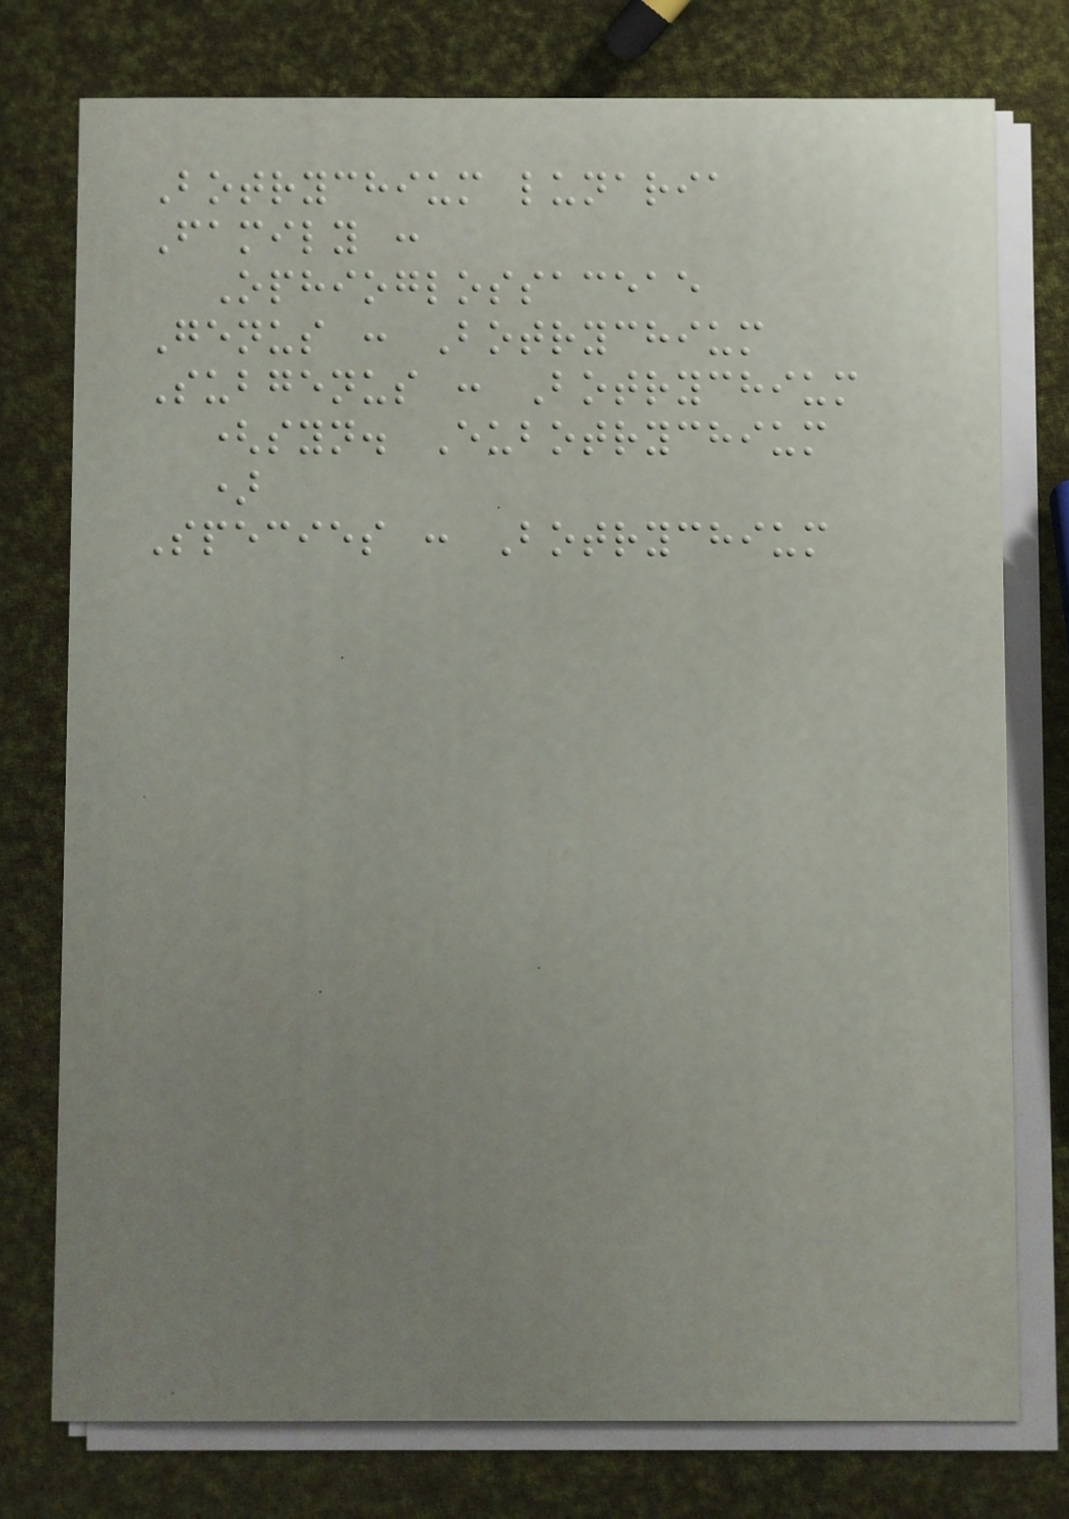Botrychium lunaria
Family :
Ophioglossaceae
Genus : Botrychium
Subgenus : Botrychium
(syn. Eubotrychium
)
Species : Botrychium
